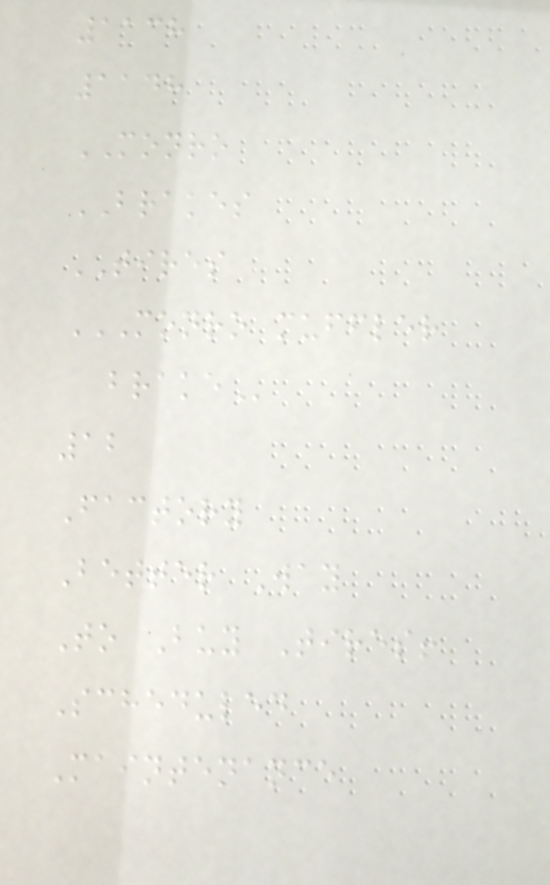1138
1148
MONRO
BRAKES
TIRES
MONRO MUFFLER
BRAKE
12
Factory
Better Way
To Buy Tires!
Scheduled
Maintenance
